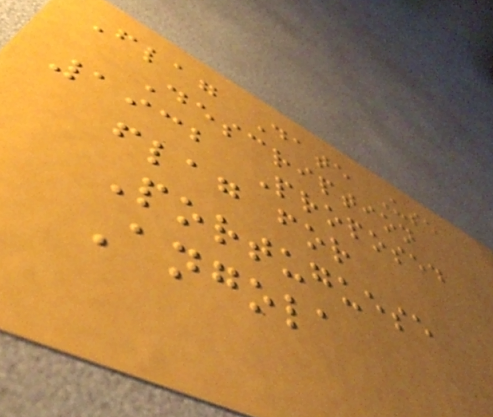Flag Date Use
Description
1932 Proposed
flag for
Portuguese
Angola
